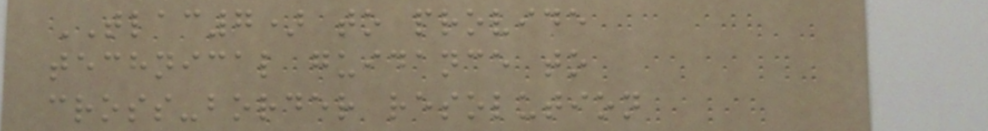TLAC7) to provide
technical guidance to
cross-border resolution
